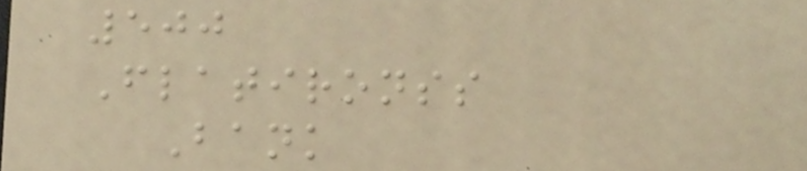500
Flatironss
Bank
